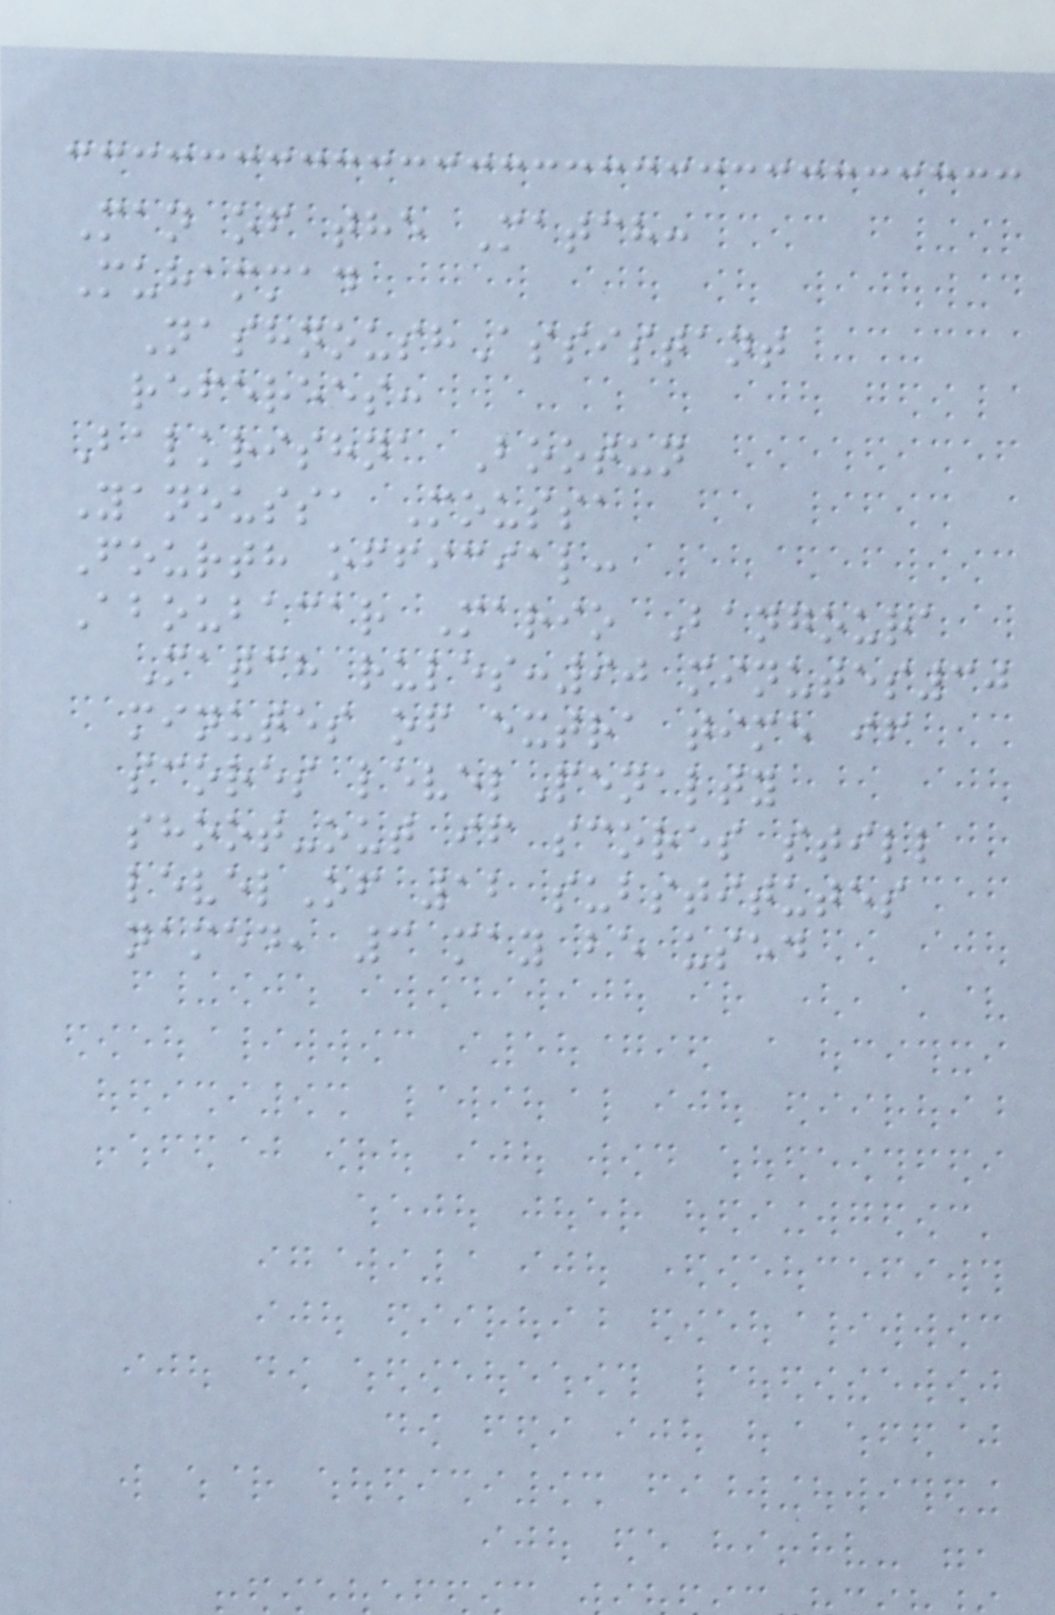Man of the Match:
Muhammad
NashnoushAssistant
referees:
Balkrishna Bootun
Yanoussa Moussa
Fourth official:
Aboubacar Mario Bangoura
Match rules:90 minutes30
minutes of extra time if
scores levelPenalty
shoot-out if scores still
levelOf 12 substitutes
named, 3 may be used
